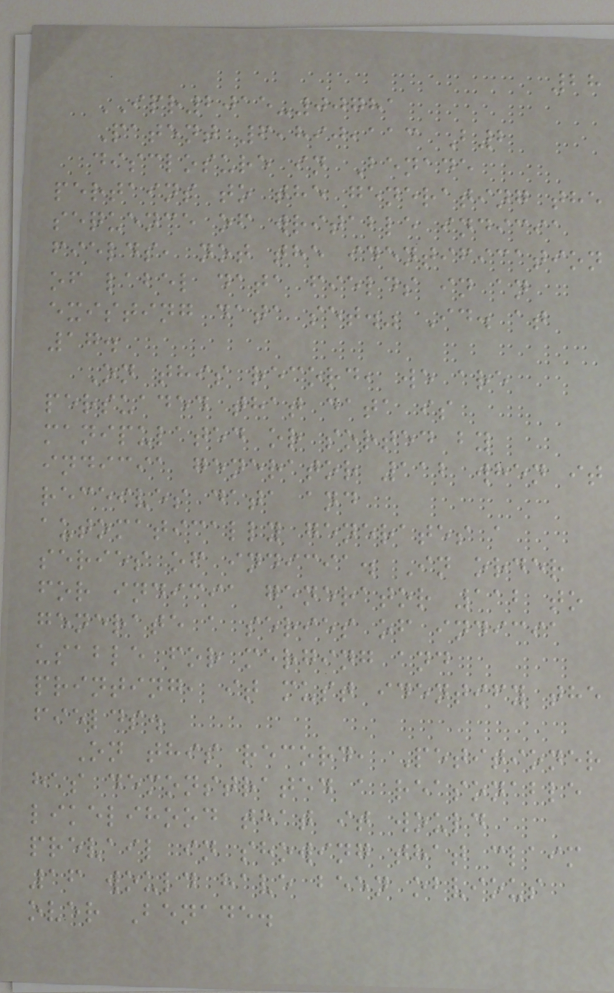28
IPR2015-00781
Patent 6,890,113 B2
disclosure in Benade
pertains to the generating the
sequence of writable indicia
fields, not the identification
of label data fields in an
existing data set." Id. at
17.
On this record, we are
persuaded that data is
manipulated or sorted by
indicia generator 112 when it
receives data and
automatically generates a
series of indicia. In order
for indicia generator 112 to
generate a series of indicia
usable for merging and
printing, it must identify the
fields.
On this record, Petitioner
has demonstrated a reasonable
likelihood that it would
prevail in showing that claim
16 would have been obvious
over Benade.
